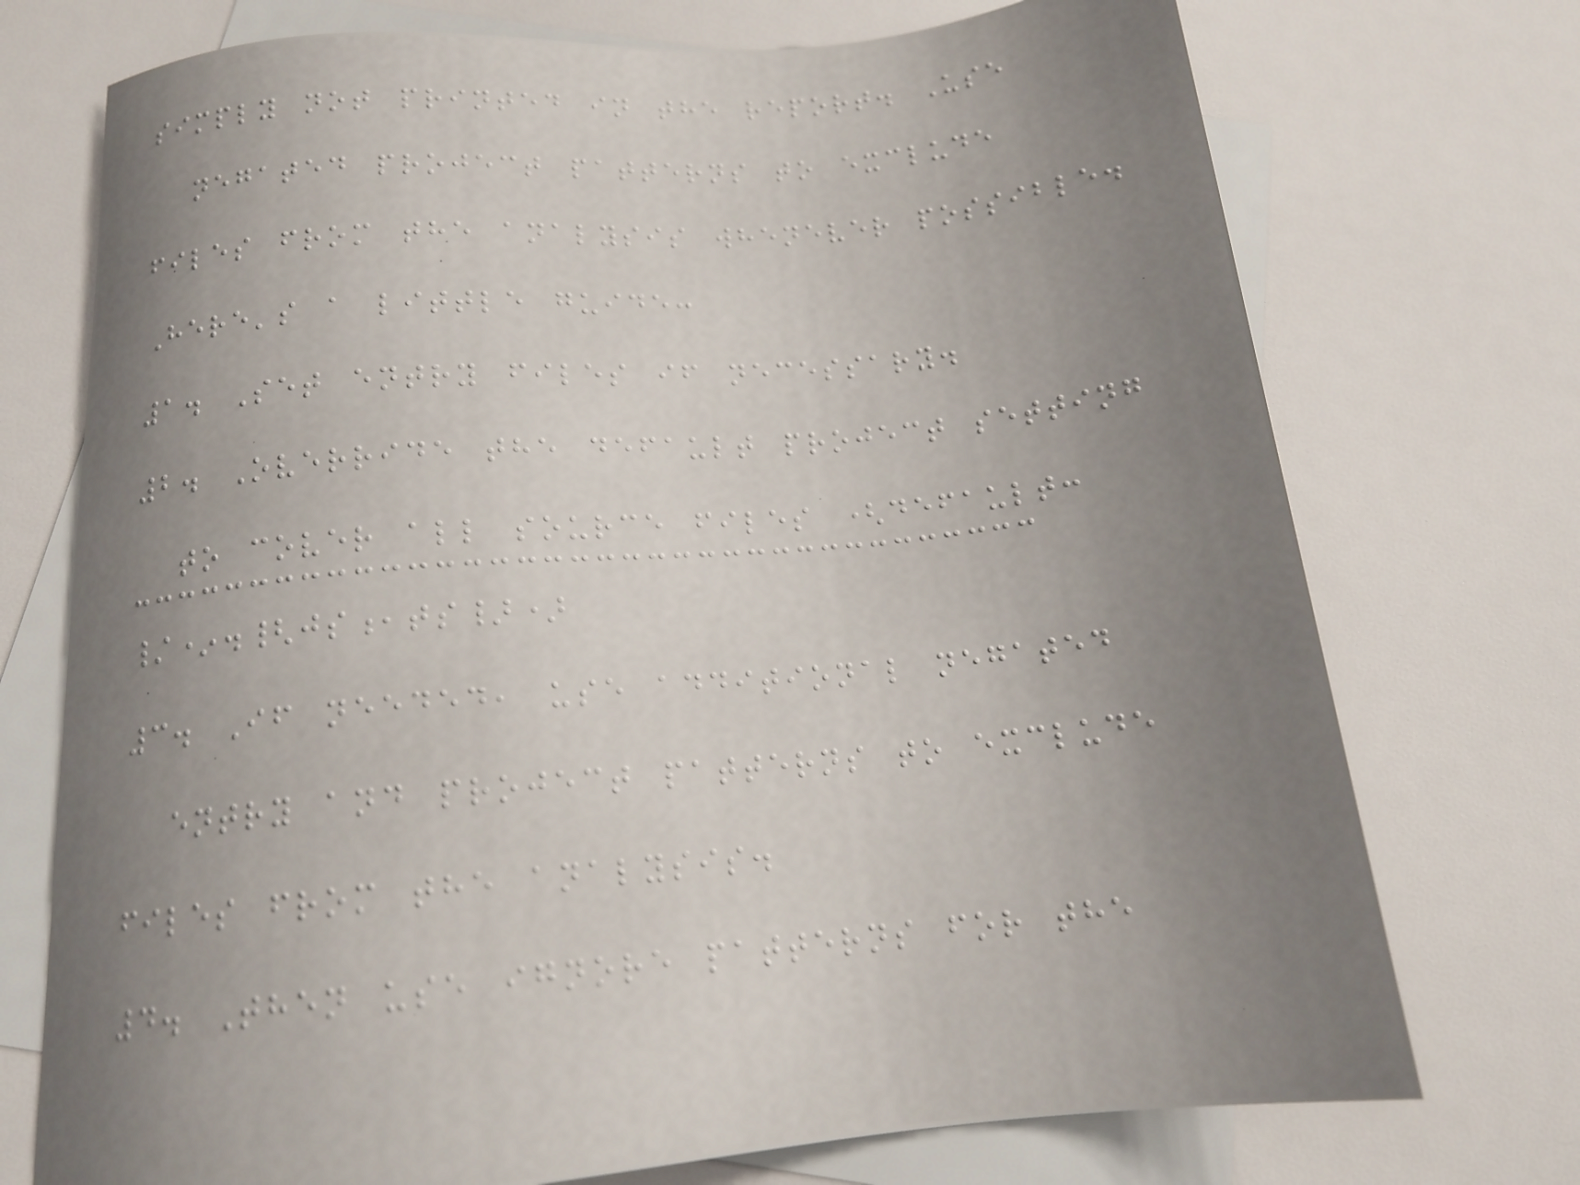simply not printed in the report. Use
negated project patterns to exclude
files from the analysis whenever possible.
Here's a little guide:
1. Set entry files if necessary.
2. Override the default project setting
to cover all source files (default:
/*.{js,ts})
3. If needed, use additional negated
entry and project patterns to exclude
files from the analysis.
4. Then use ignore patterns for the
